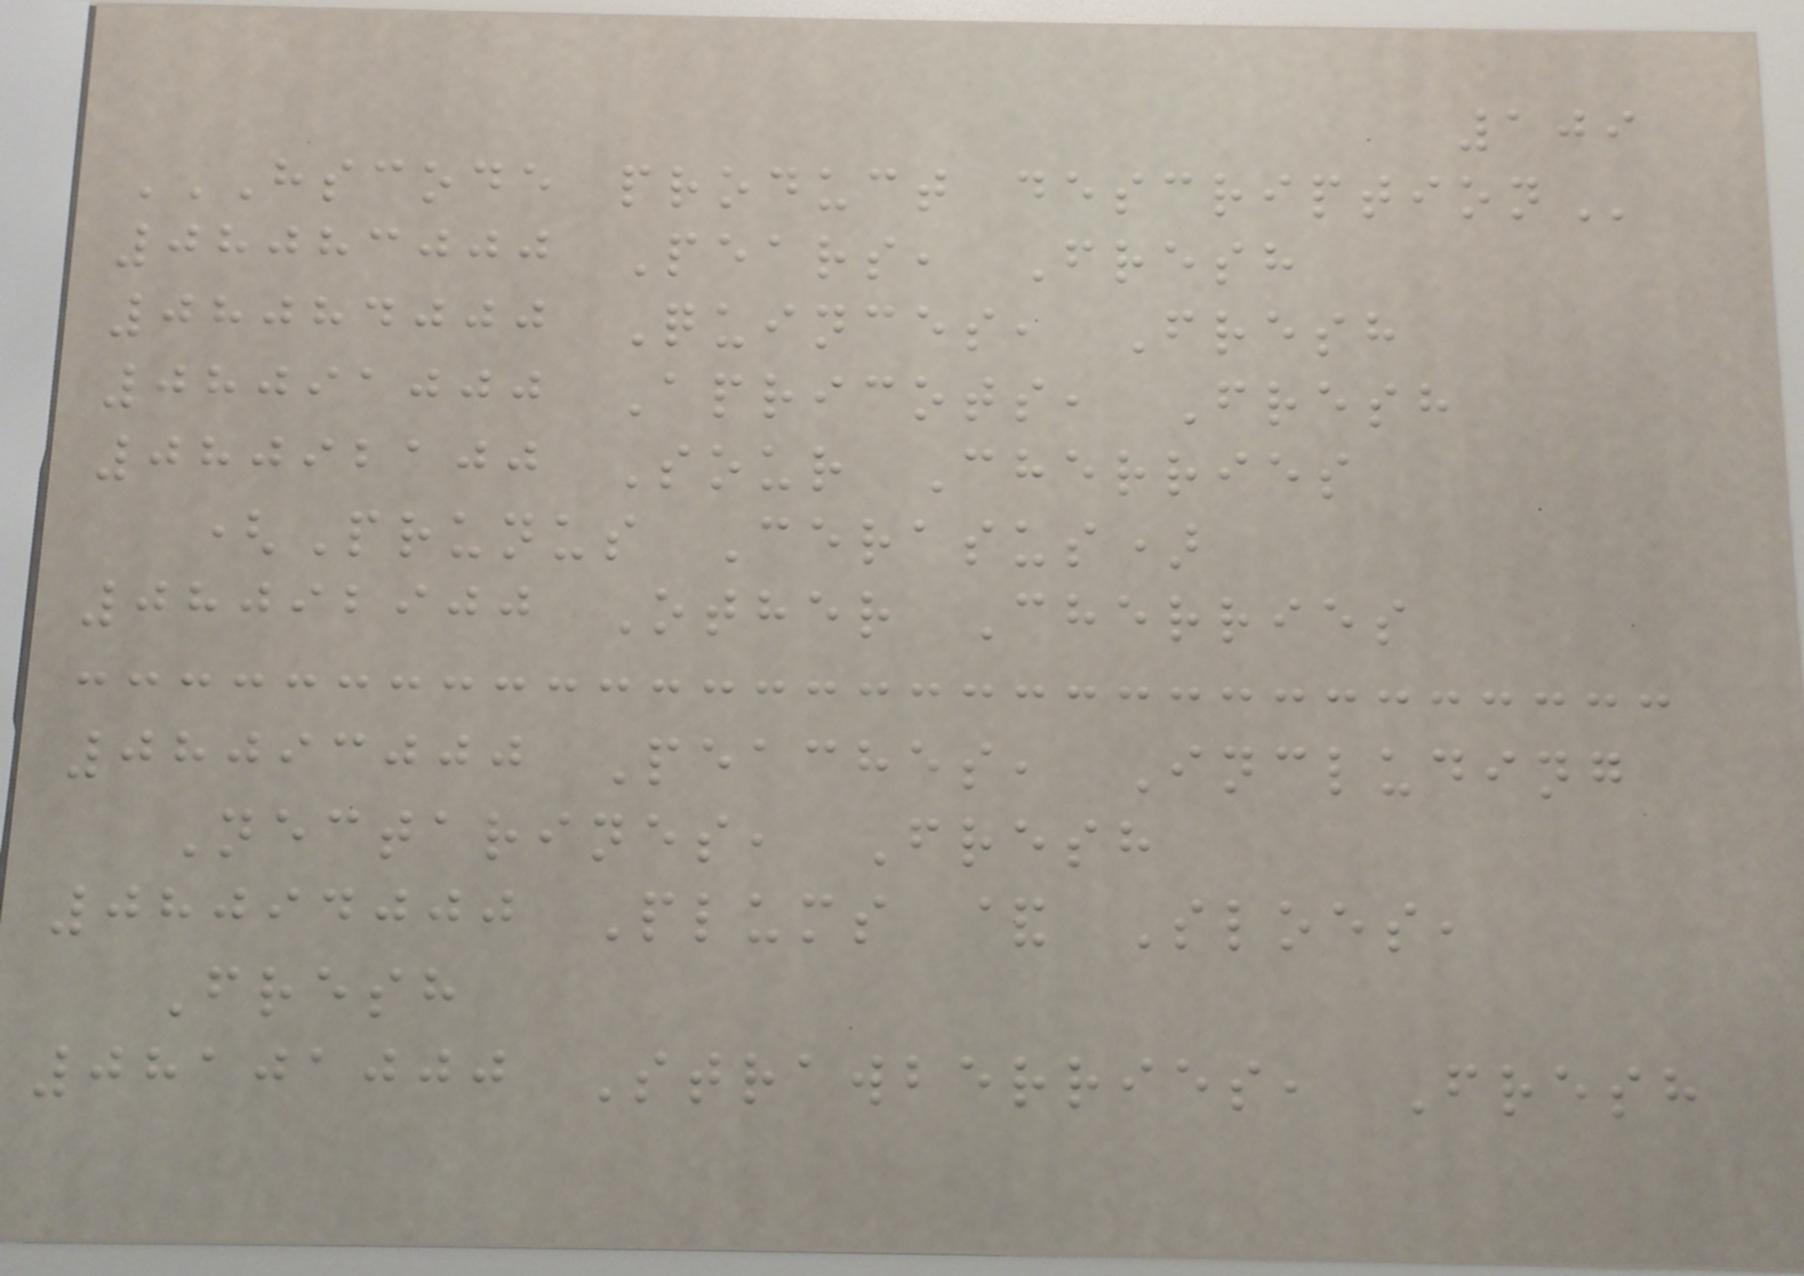109
HSCODE PRODUCT DESCRIPTION
08083000 Pears, Fresh
08084000 Quinces, Fresh
08091000 Apricots, Fresh
08092100 Sour Cherries
(Prunus Cerasus)
08092900 Other Cherries
08093000 Peaches, Including
Nectarines, Fresh
08094000 Plums & Sloes,
Fresh
08101000 Strawberries, Fresh
